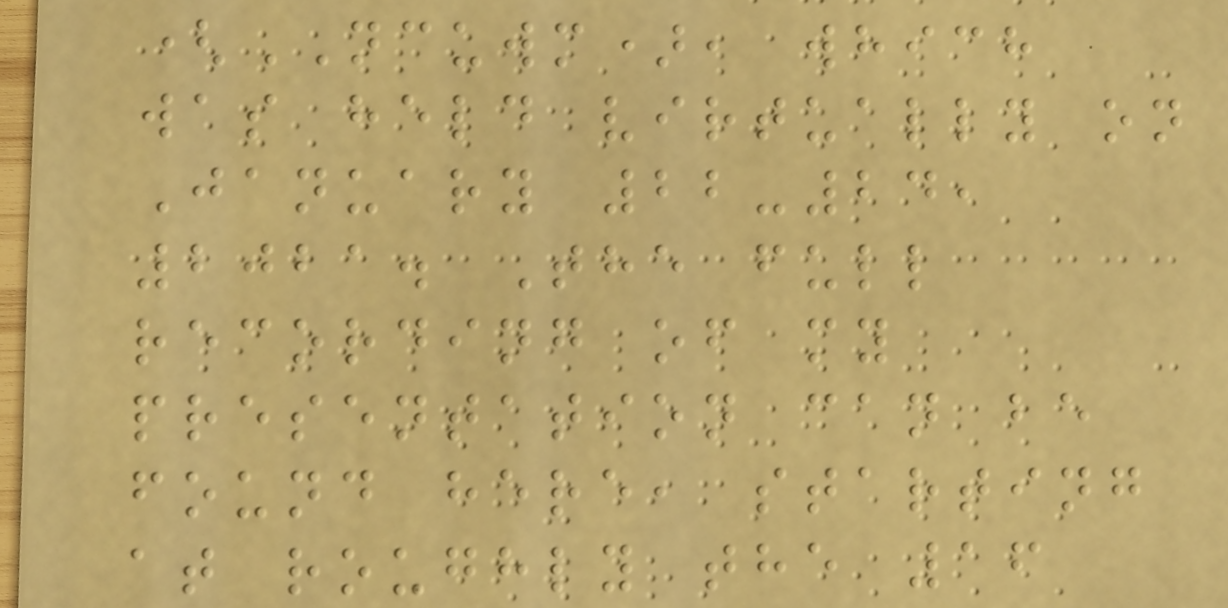(NCUWM), which
was held virtually on
January 22-24,
2021. The full
recording of my
presentation can be
found here, starting
at roughly the 16
